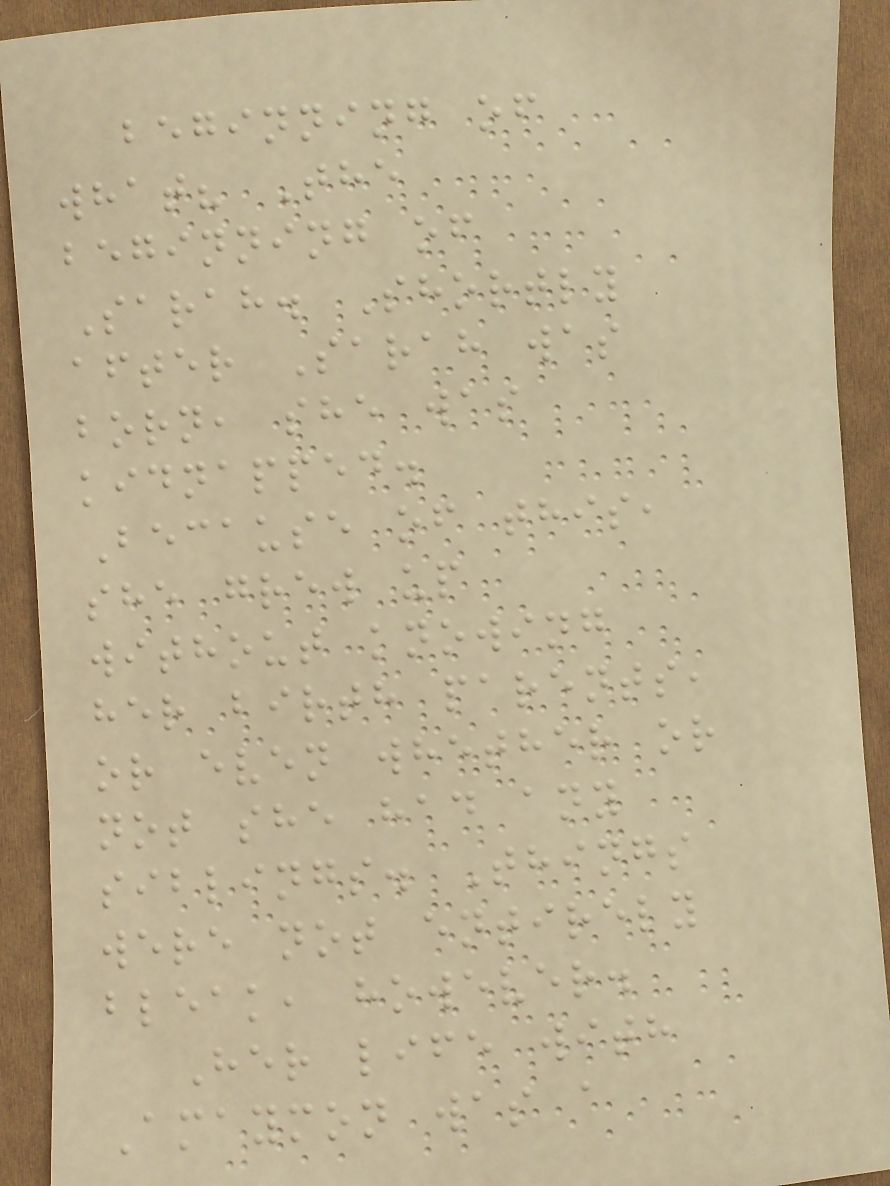beginning of
what? The
beginning of
Sarah. Shortly
after Sarah was
born, she was
kidnapped.
Because of this,
she grew up
without knowing
her birth parents,
or even whether or
not she had any
siblings. Things
were not entirely
bleak, however.
Her life with
Amaymon was a
